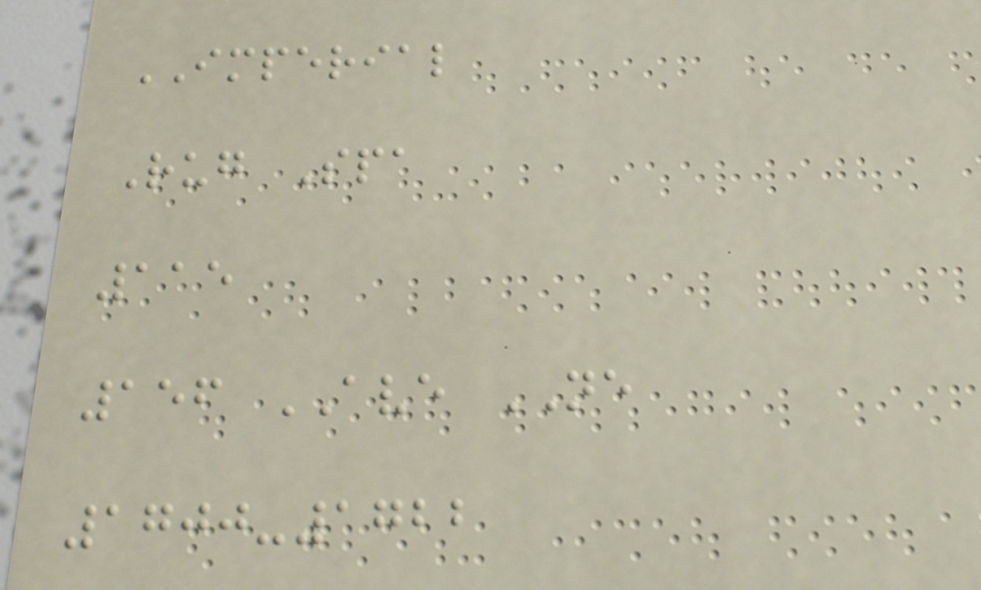IMPERIAL
Rug Spa
115
156 AVE NE
1700-1722
